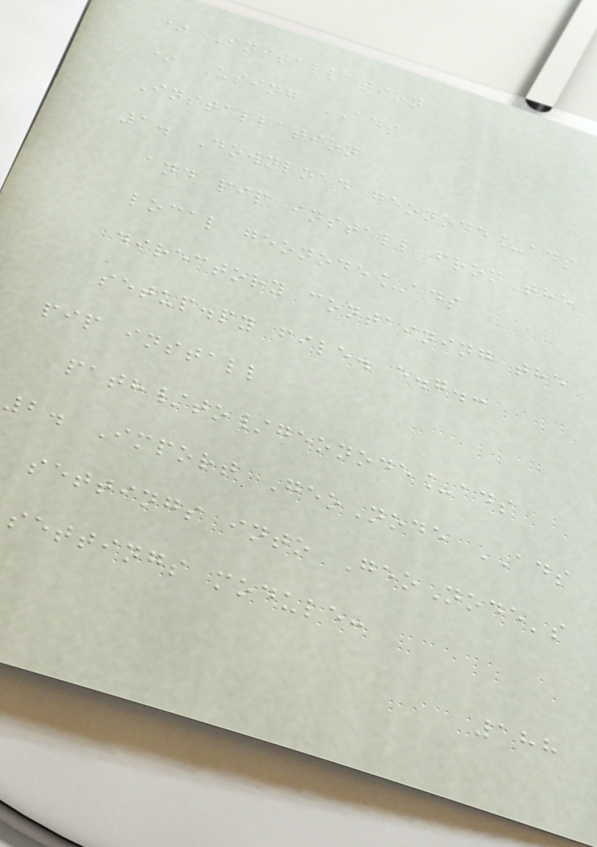* Installation
* Using ADS
Installation
1. Download geonode_ads
and pip install from the
local geonode_ads
directory containing the
setup.py file. e.g.:
pip install
path/to/geonode_ads
2. Import GeoNode ADS
settings into GeoNode's
settings module:
188
